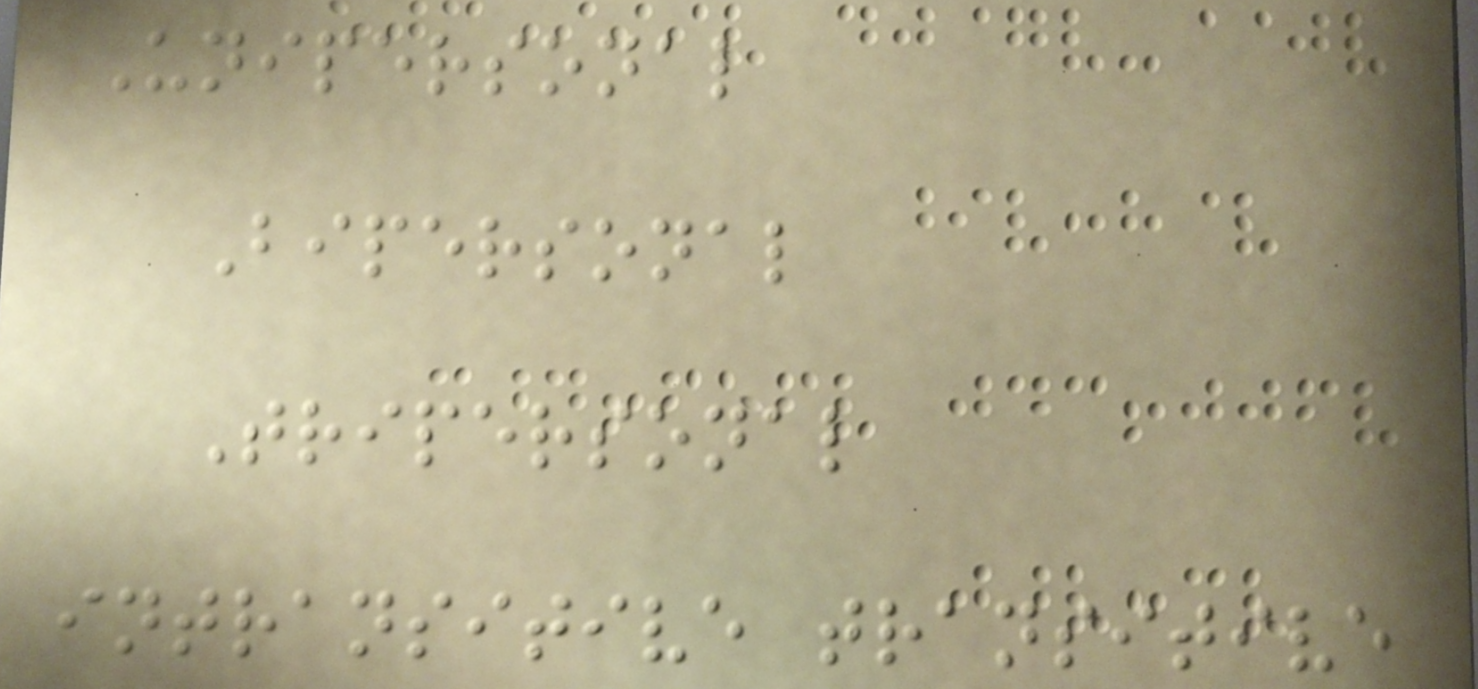Unipersonal
Bipersonal
Tripersonal
intransitive transitive
